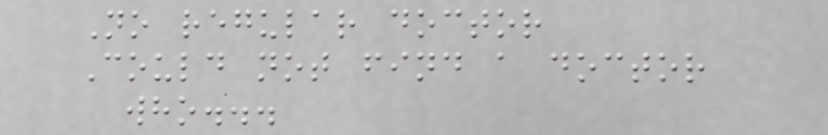No regular doctor
Could not find a doctor
who...
